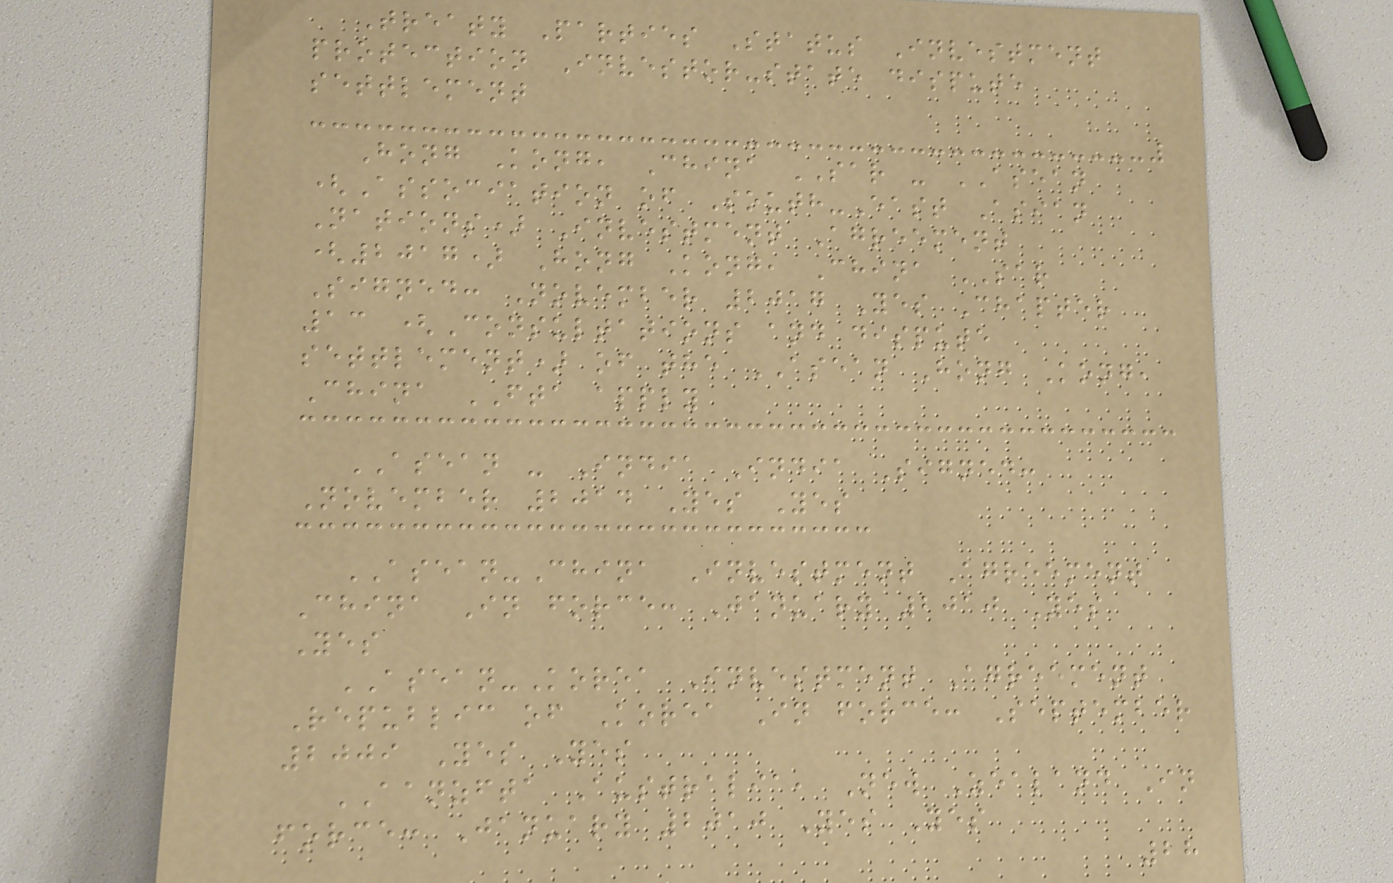Treaty Parties Status Investment
protection Investor-state dispute
settlement
Hong Kong, China SAR - ASEAN
(Association of South-East Asian
Nations) Investment Agreement
(2017) Hong Kong, China SAR
Signed: November 2017 Yes Chapter
13 (Consultations and dispute
settlement) of the ASEAN Hong Kong,
China FTA apply
ASEAN - India India Signed:
November 2014 Yes Yes
ASEAN-China Investment Agreement
China In force: January 2010 Yes
Yes
ASEAN-Korea Investment Agreement
Republic of Korea In force: September
2009 Yes Yes
AANZFTA Australia, New Zealand In
force: January 2010 Yes Yes
28
